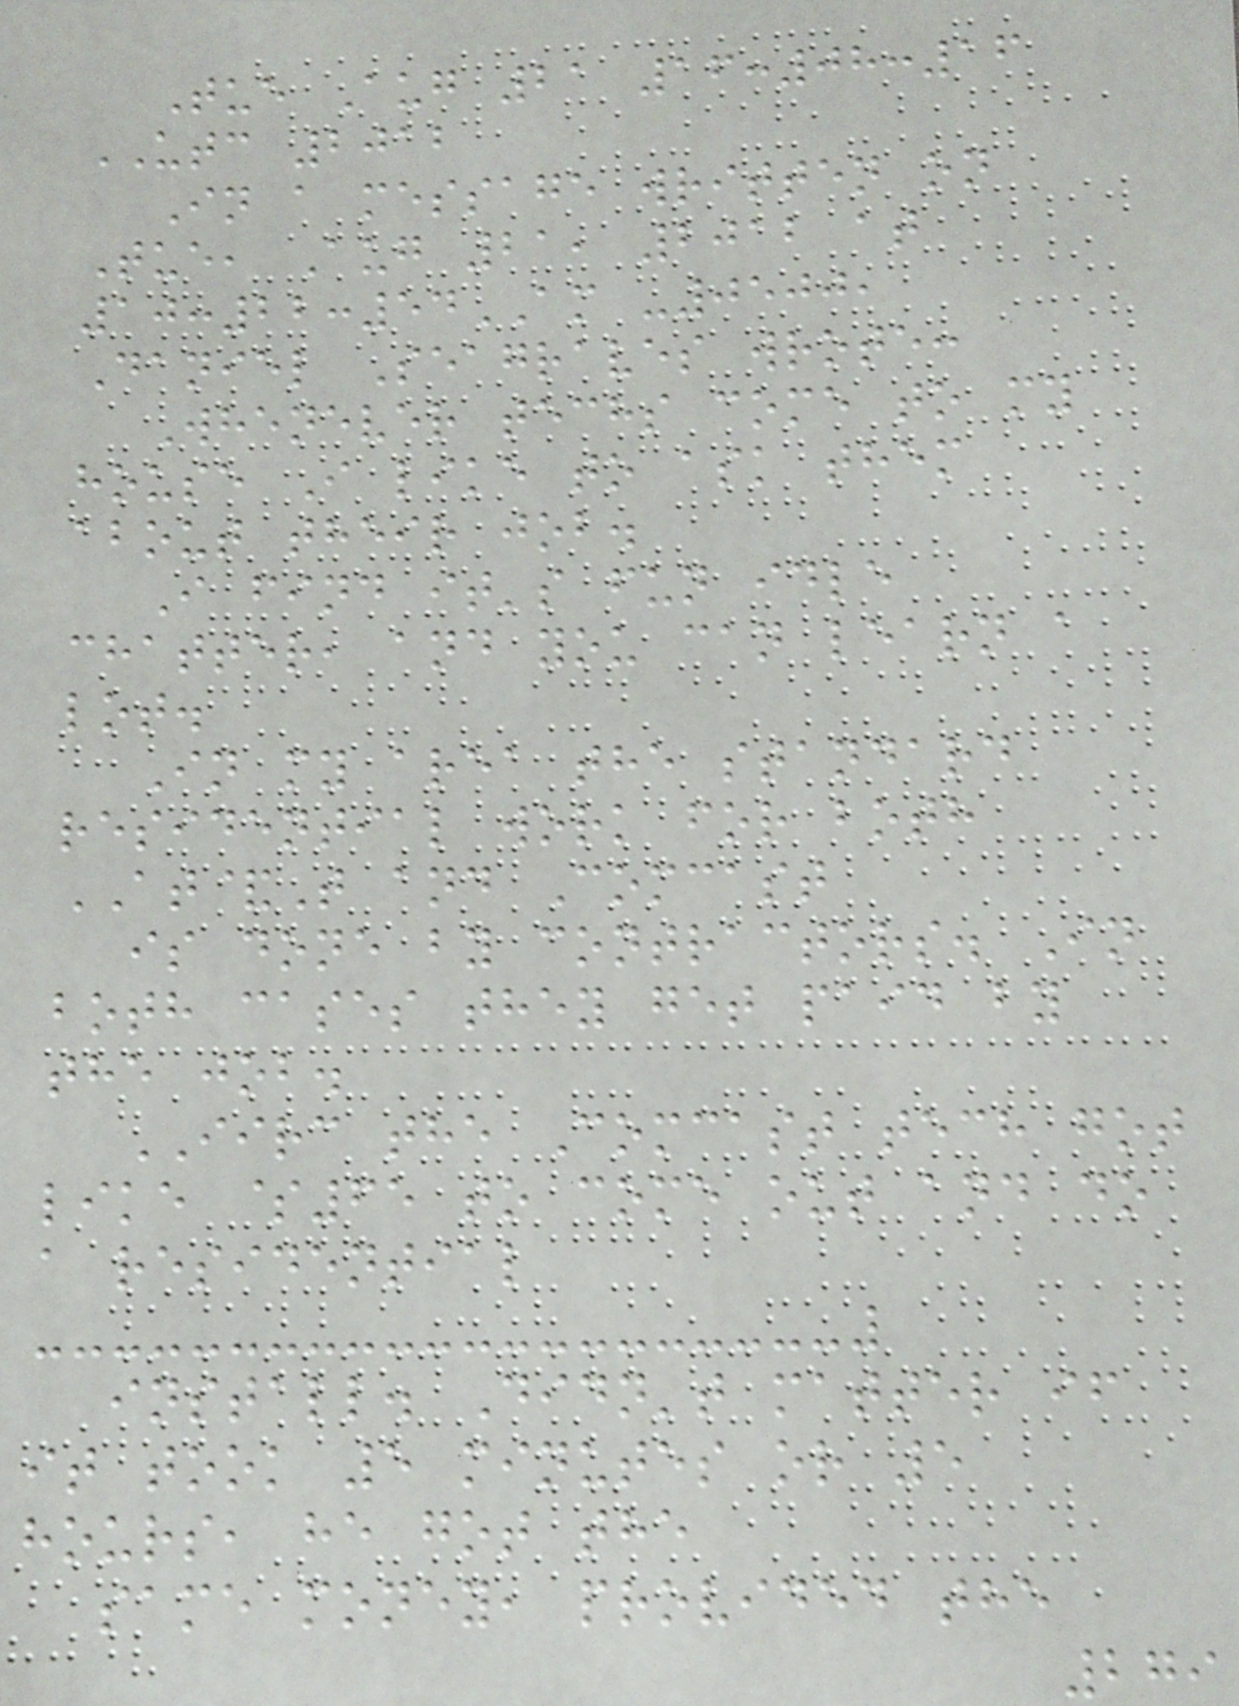Tue Aug 21 16:08:16
UTC 2012
In a message written on
Tue, Aug 21, 2012 at
10:22:54AM -0500,
Daniel Seagraves wrote:
Whenever techs come to my
house I like to ask them
about their job.
I find it's fun idle
chatter, and you can learn a
lot.
In my area the standard
residential work for both
AT&T and Comcast
is done by contractors. In
both cases they get paid by
the job.
IIRC the Comcast tech got
like $65 to come out and do
a residential
install. Didn't matter if
it took 5 minutes or 5
hours, he got the
same money, provided the
279
